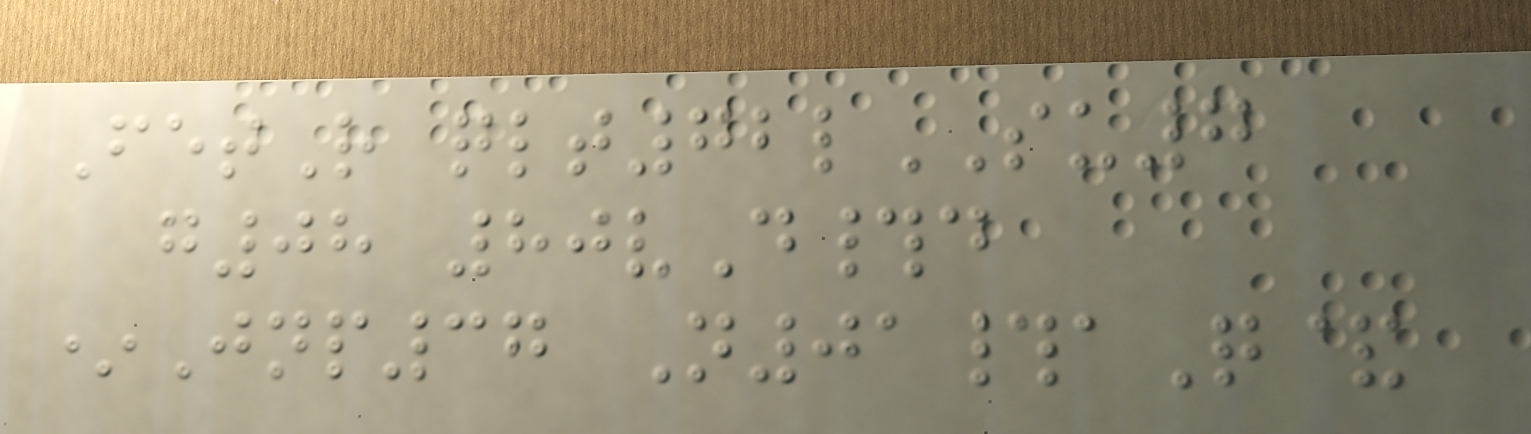FetR qlt72lSU7
g08 80vD#d
*Jnp37 N01#aQ&
